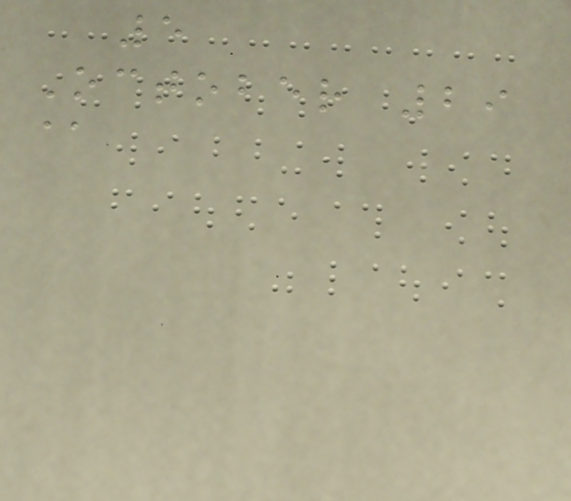5
October 29
@
